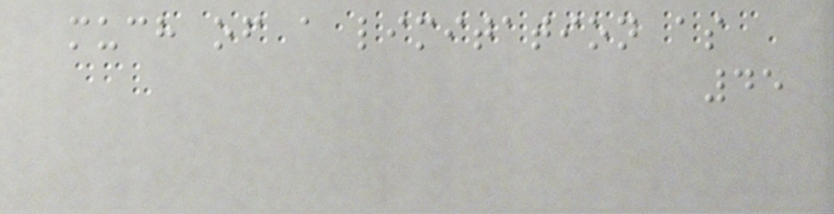much of a limitation as
45
